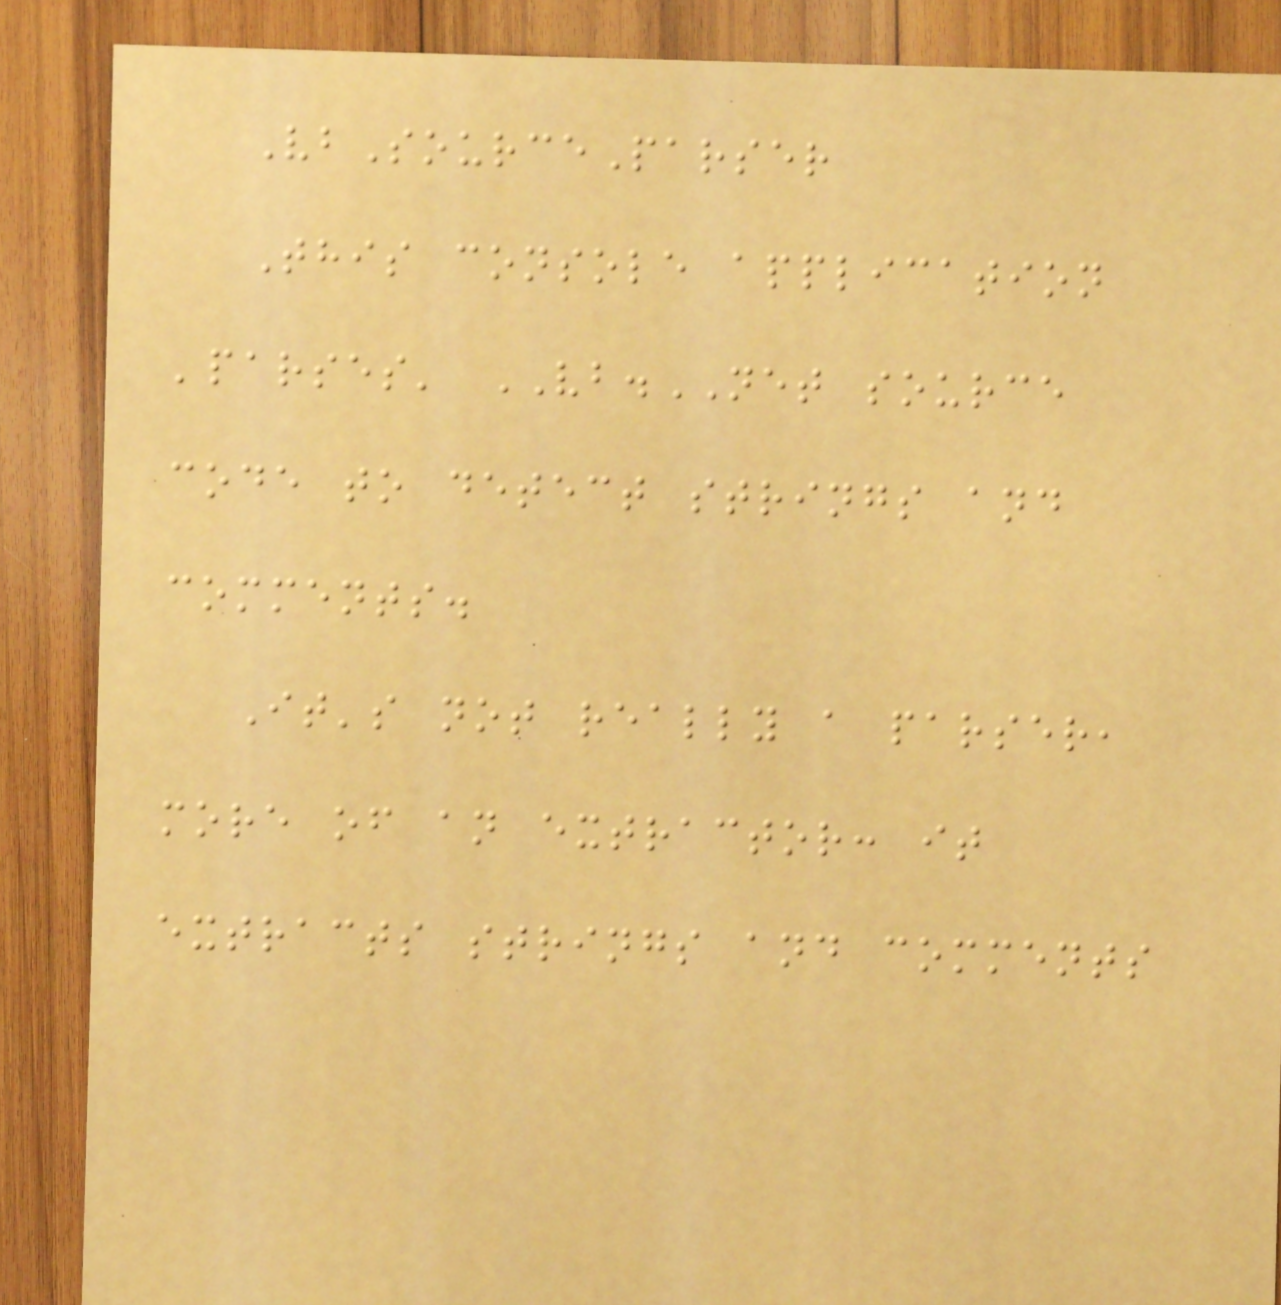VbSourceParser
This console application
'parses' VB.NET source
code to detect strings and
comments.
It's not really a parser,
more of an extractor: it
extracts strings and comments
